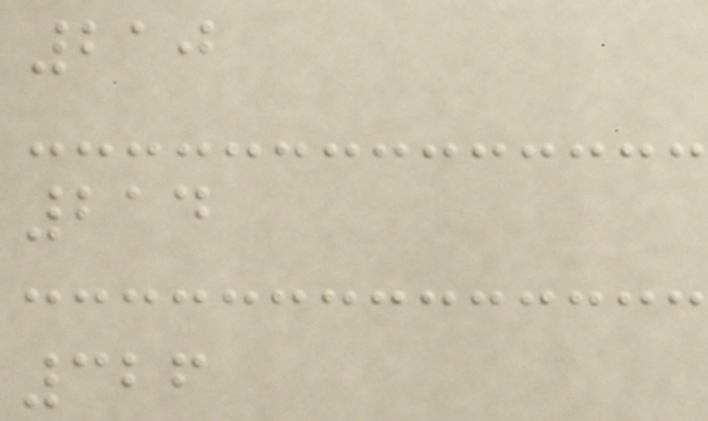210
214
326
